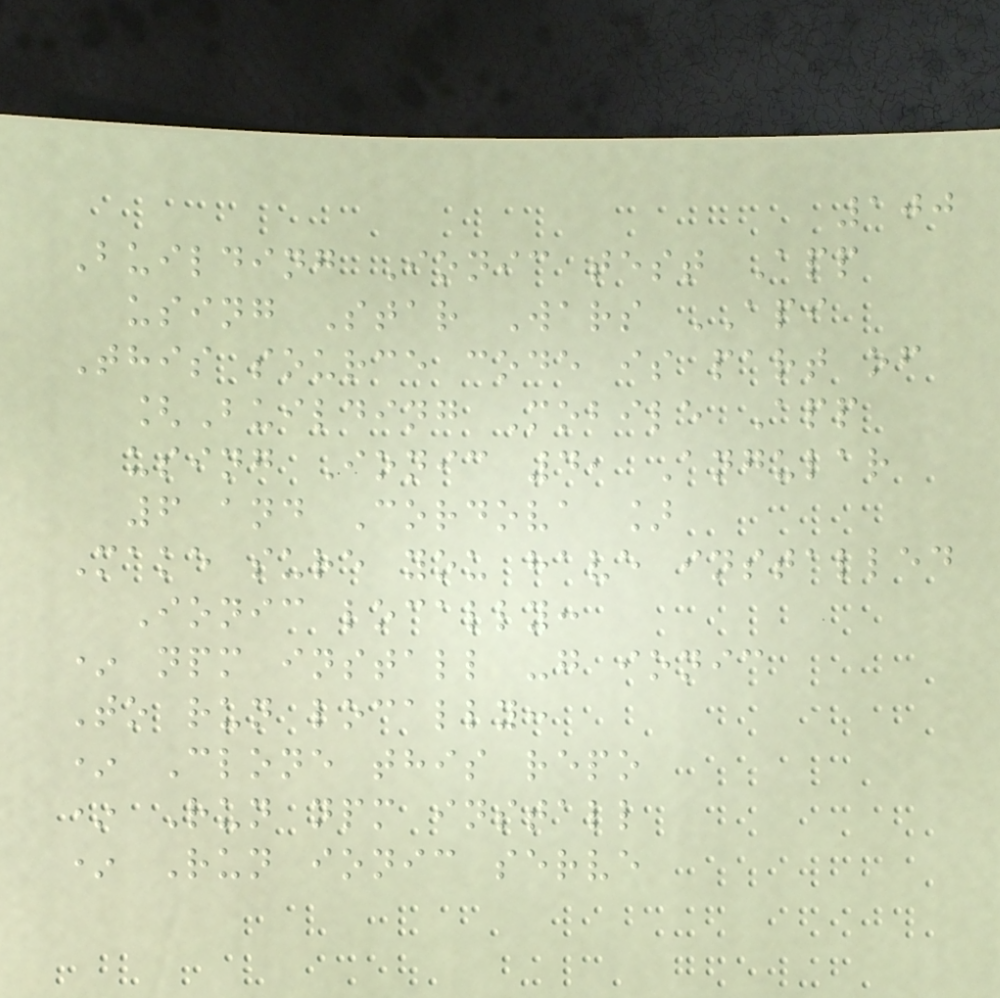100
Building Ionic test App
using Star Wars API
This source code is part of
[Building Mobile App
using Ionic 4, Angular
6 and Cordova ]
Make sure you have installed
Ionic locally:
* npm install -g ionic
To run locally:
* Clone this repo
* Run npm install
* Run ionic serve
